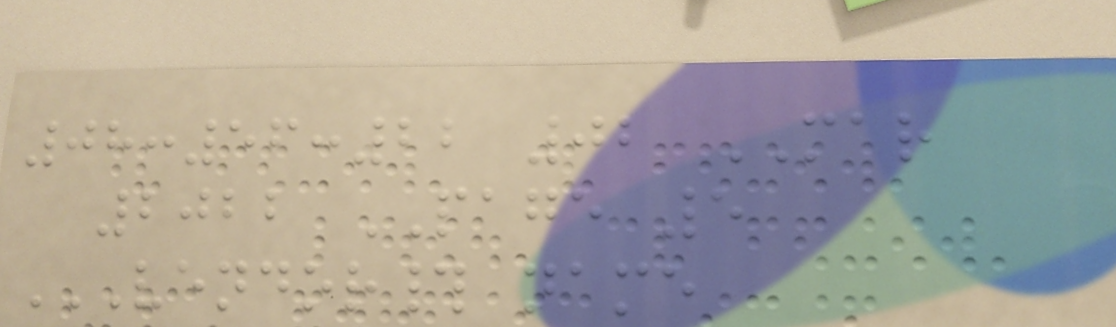08:56:22 02 MAR
2022 PAGE 5
VENDOR# NAME
